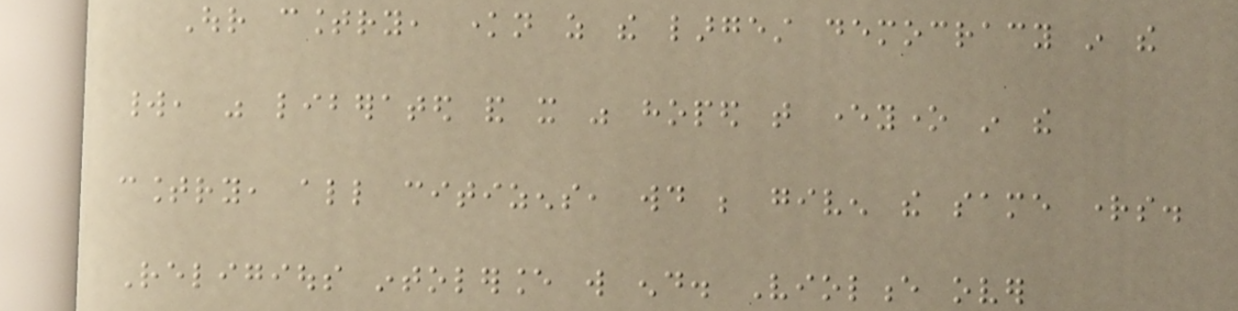Our country, known as the largest democracy in the
world, was liberated and it was hoped that everyone in the
country, all citizens, would be given the same rights.
Religious intolerance will end. Violence over
